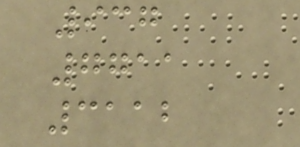937
7711
3112
